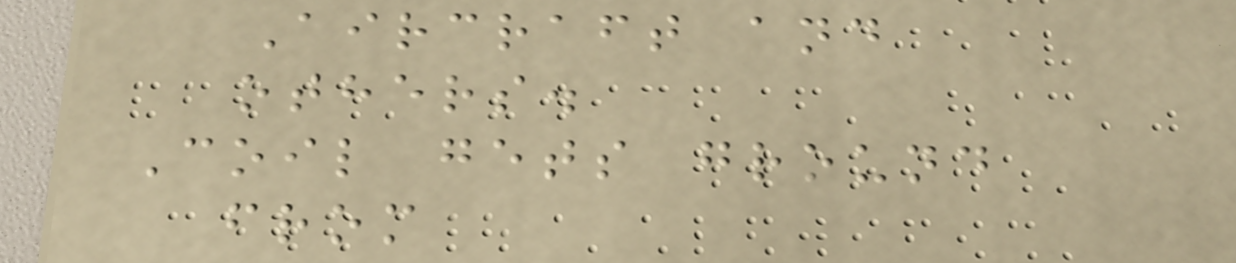Aircraft and
others.
Coil gets ground
from
